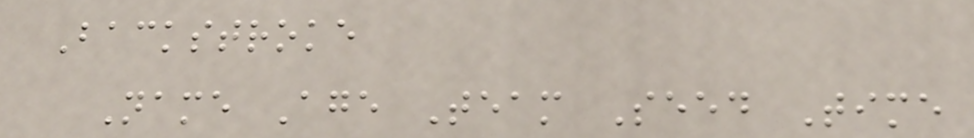Backstroke
Name Age Team Seed Time
